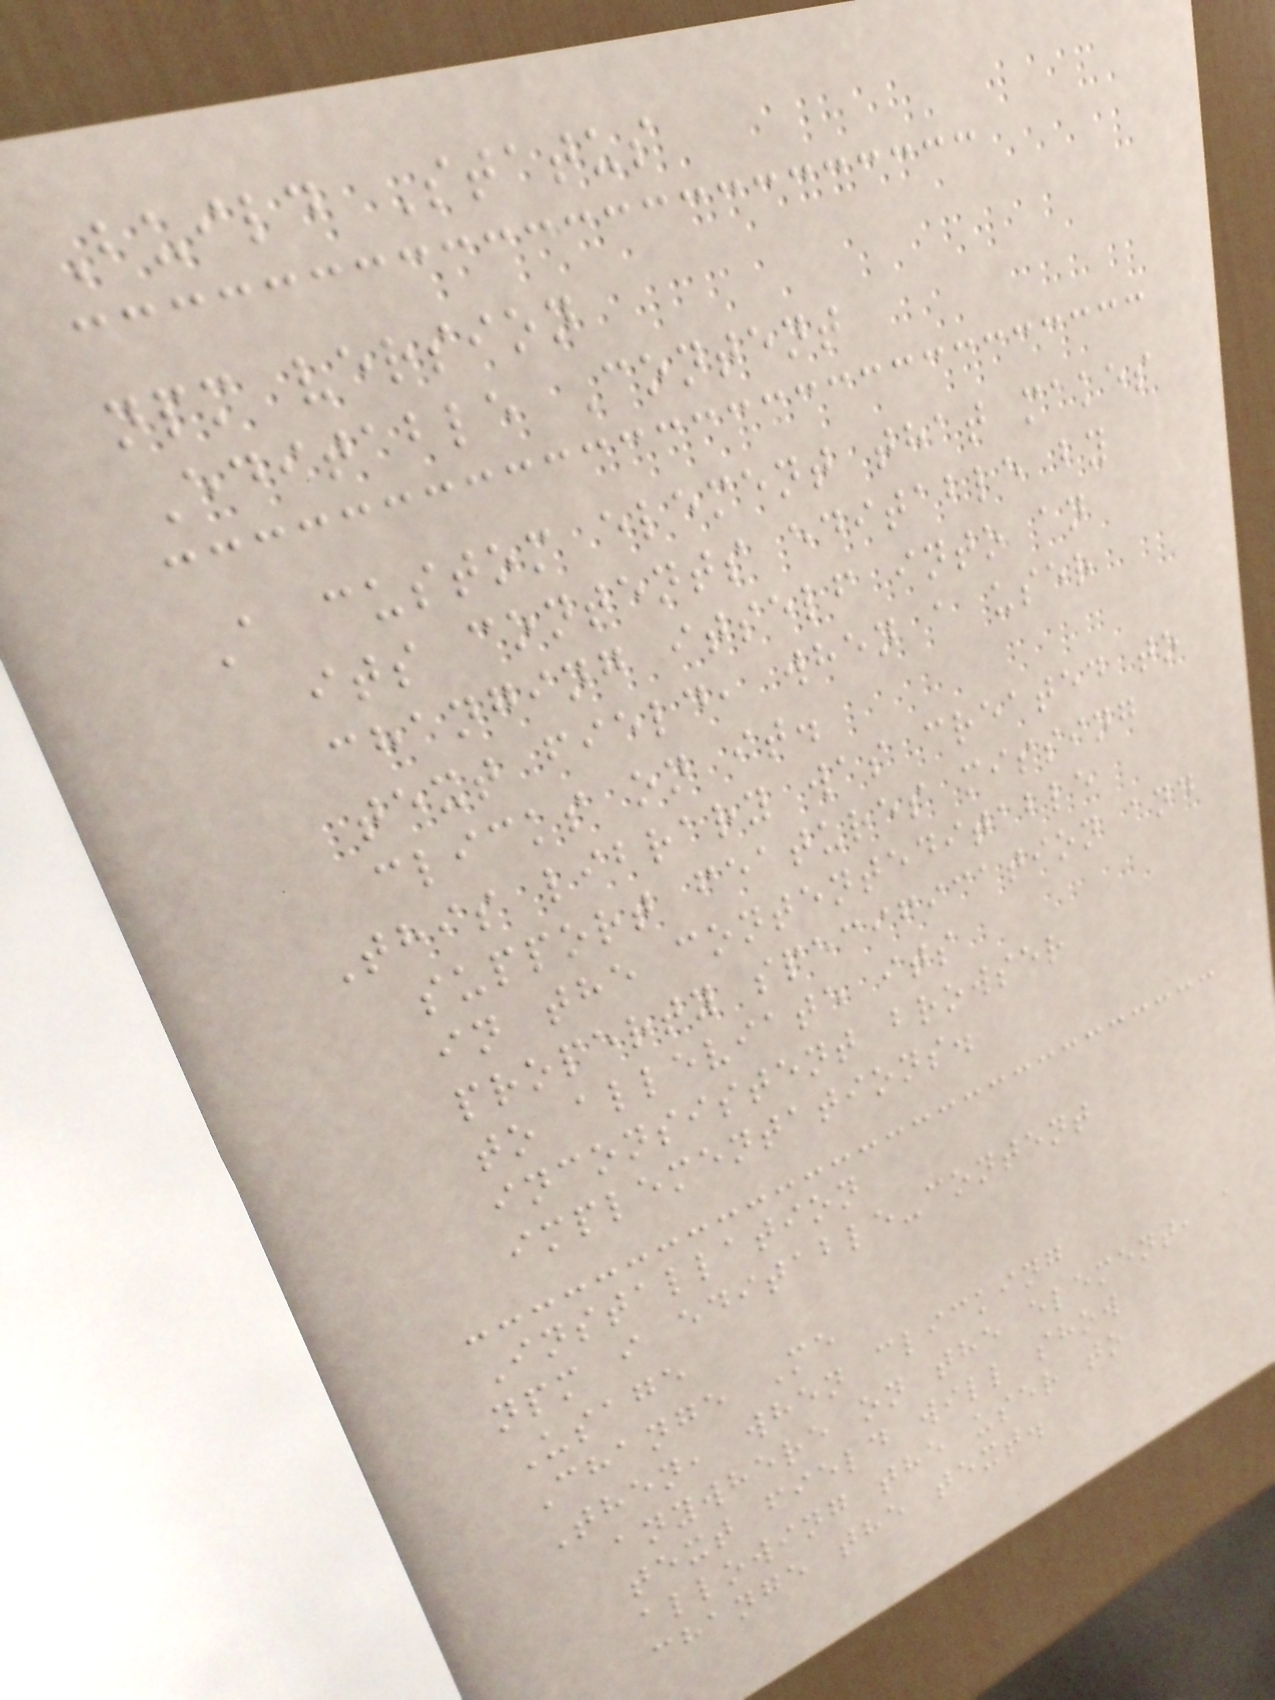Build Status
npm version
Editable Content
A custom element that makes
its contents editable by
changing itself into an
text field, when a user
clicks on it.
This library was created to
support features missing
in the contenteditable
property specification and
to alleviate its
inconsistent browser
implementations.
Installation
npm i editable-content
Usage
Change Me
Then, when clicking
anywhere on the element, a
text field will show
allowing the user to
change the text.
